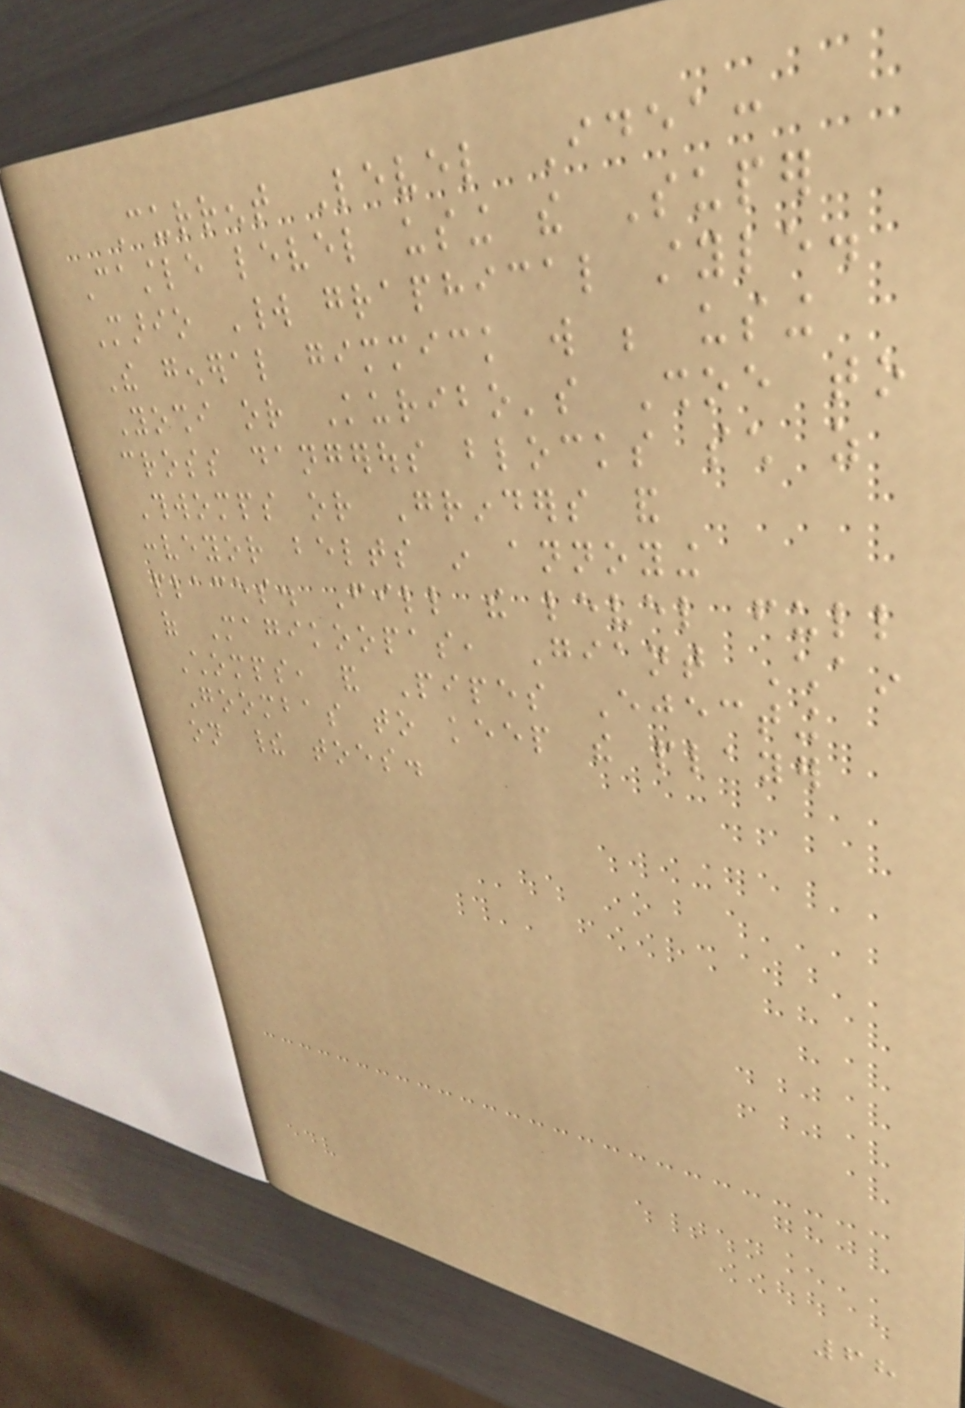Current Level Idea:
Castle level using the Super
Mario World graphical style.
The general gimmick will be using
Yoshi or Kuribo's Shoe to
cross dangerous blocks such as
Thwomps or Grinders and
conveyor belts in annoying
places. Fill the level full
of Magikoopas, Giant Chain
Chomps, and Pipes Ejecting
Goombas to keep the player
on their toes.
68
